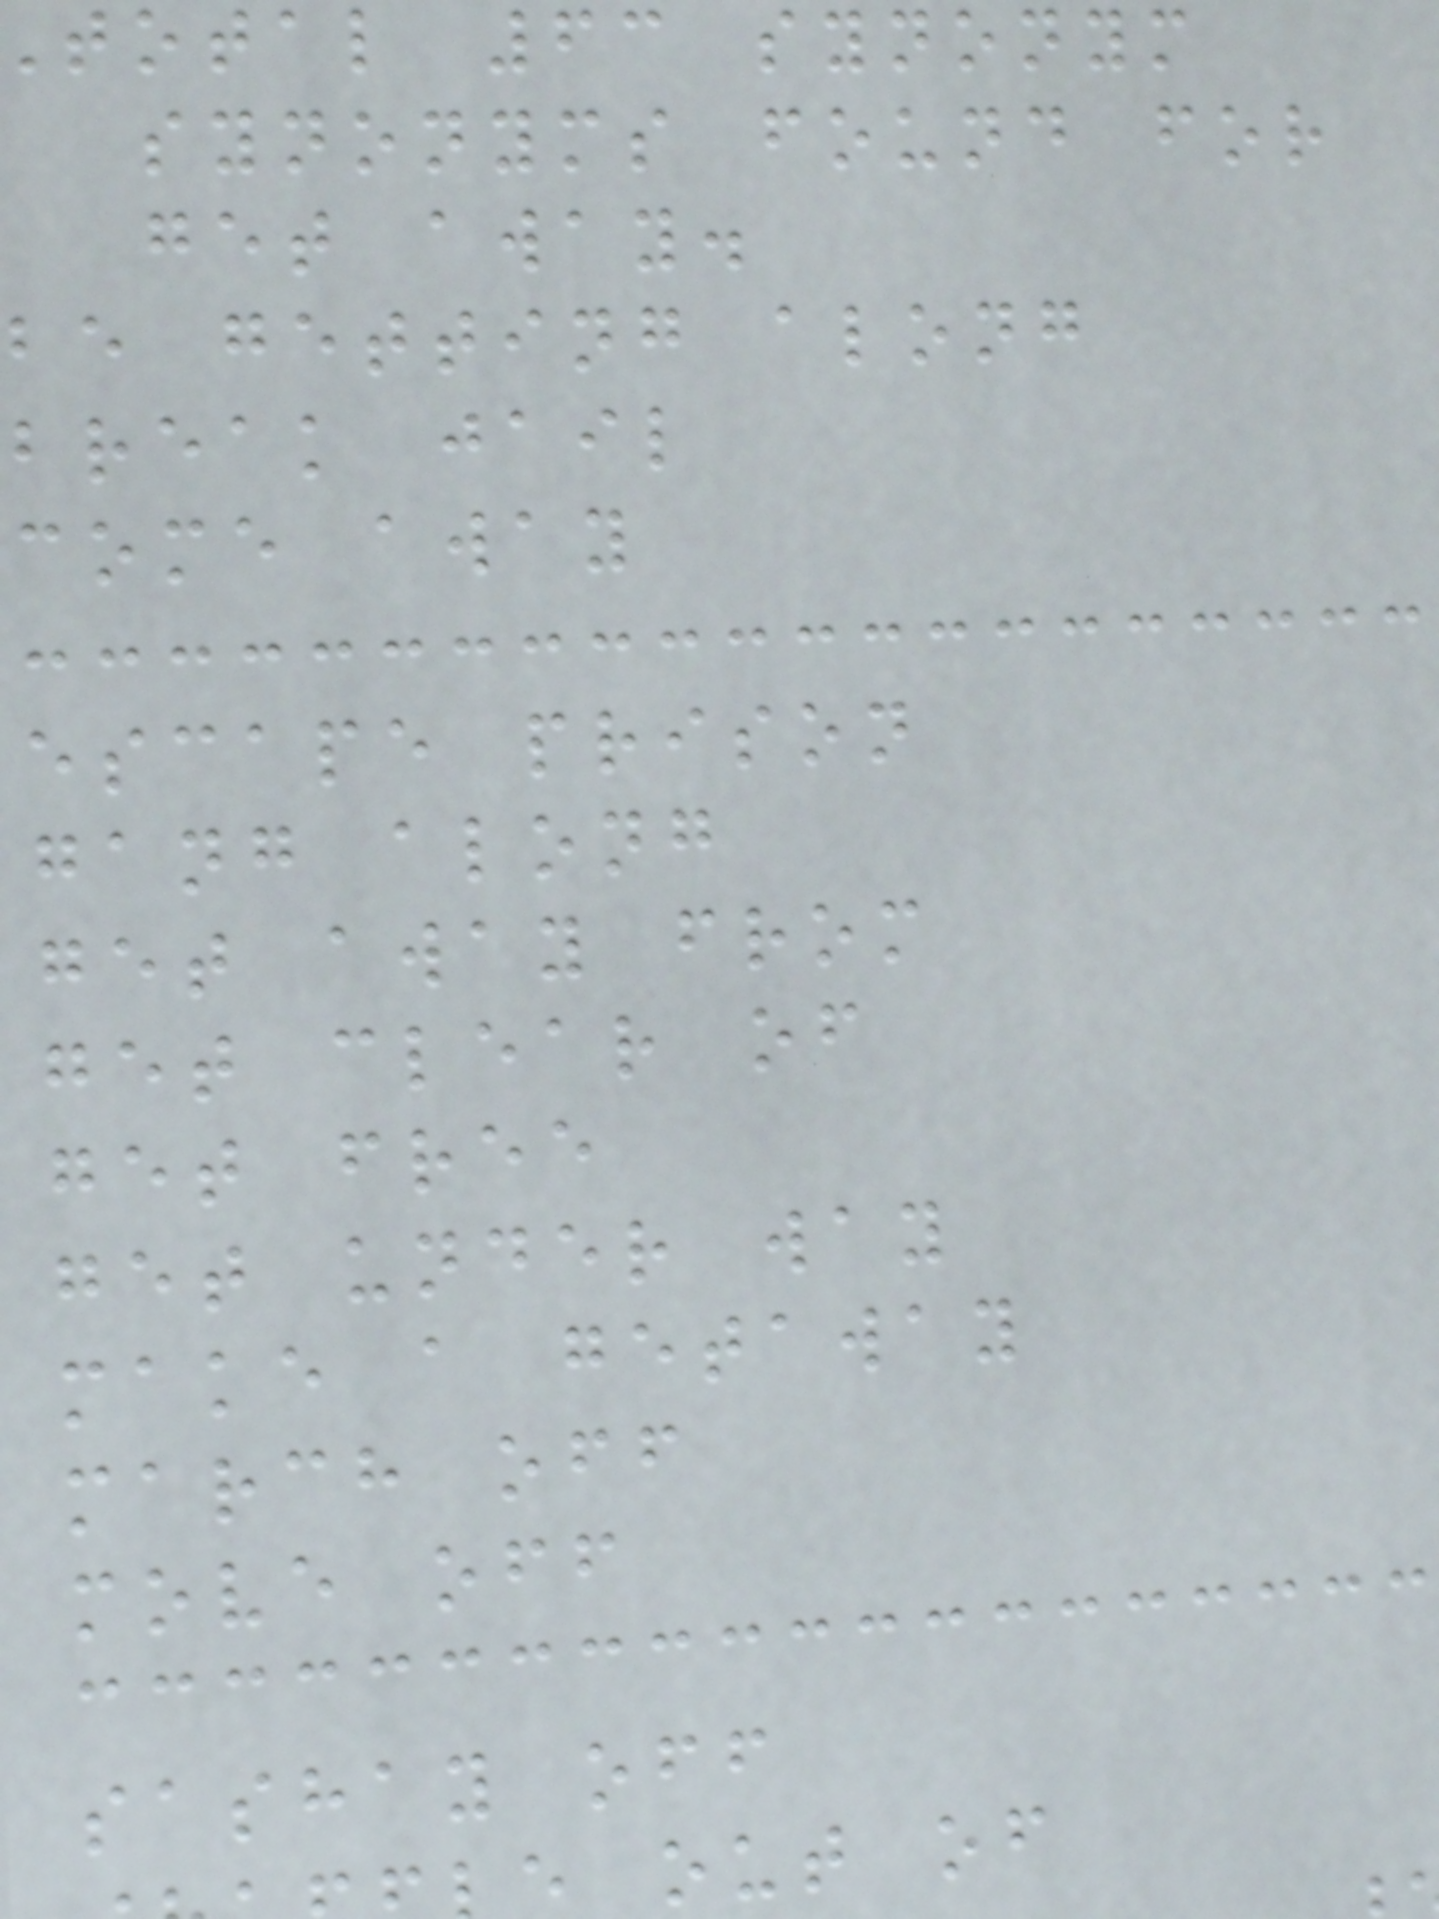total 63 synonym
synonyms found for
get away.
be getting along
break jail
come away
escape prison
gang along
get away from
get clear of
get free
get under way
make a getaway
march off
move off
sashay off
out of
